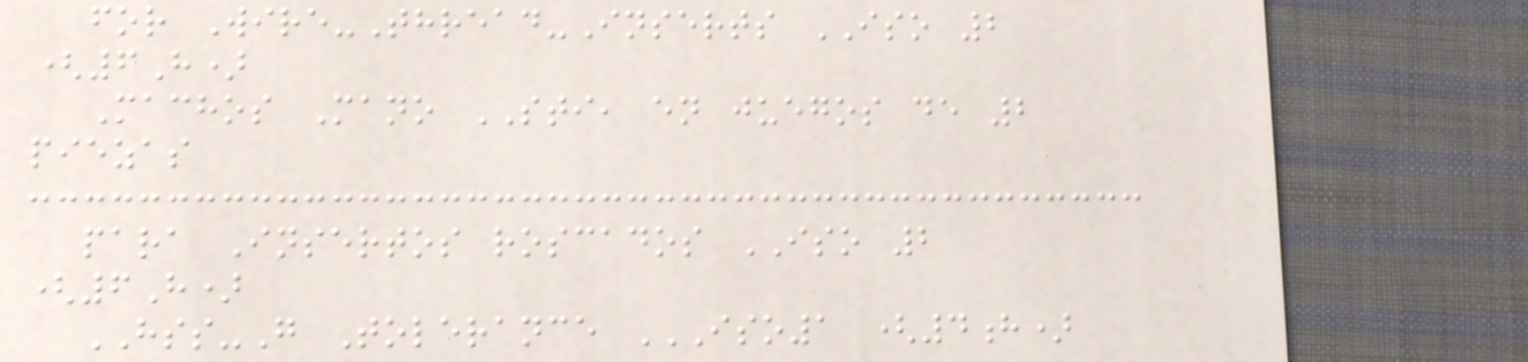for Wire-Thread-Inserts ISO 2
(6H)
Machos Mano STI, en juegos de 2
piezas
para Insertos roscados ISO 2
(6H)
HSS-G Tolerance ISO1 (4H)
